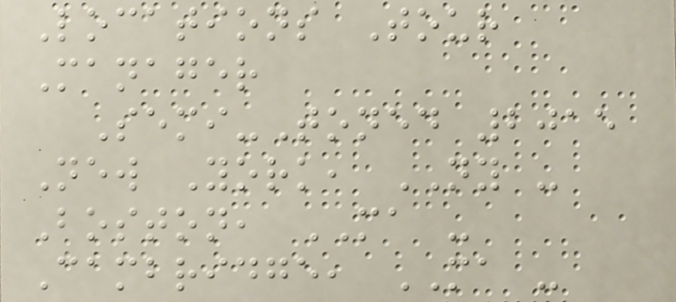Locations Tour
Manager
Semi-Toned 2015
New York, NY -
Boston, MA -
Cambridge, MA -
